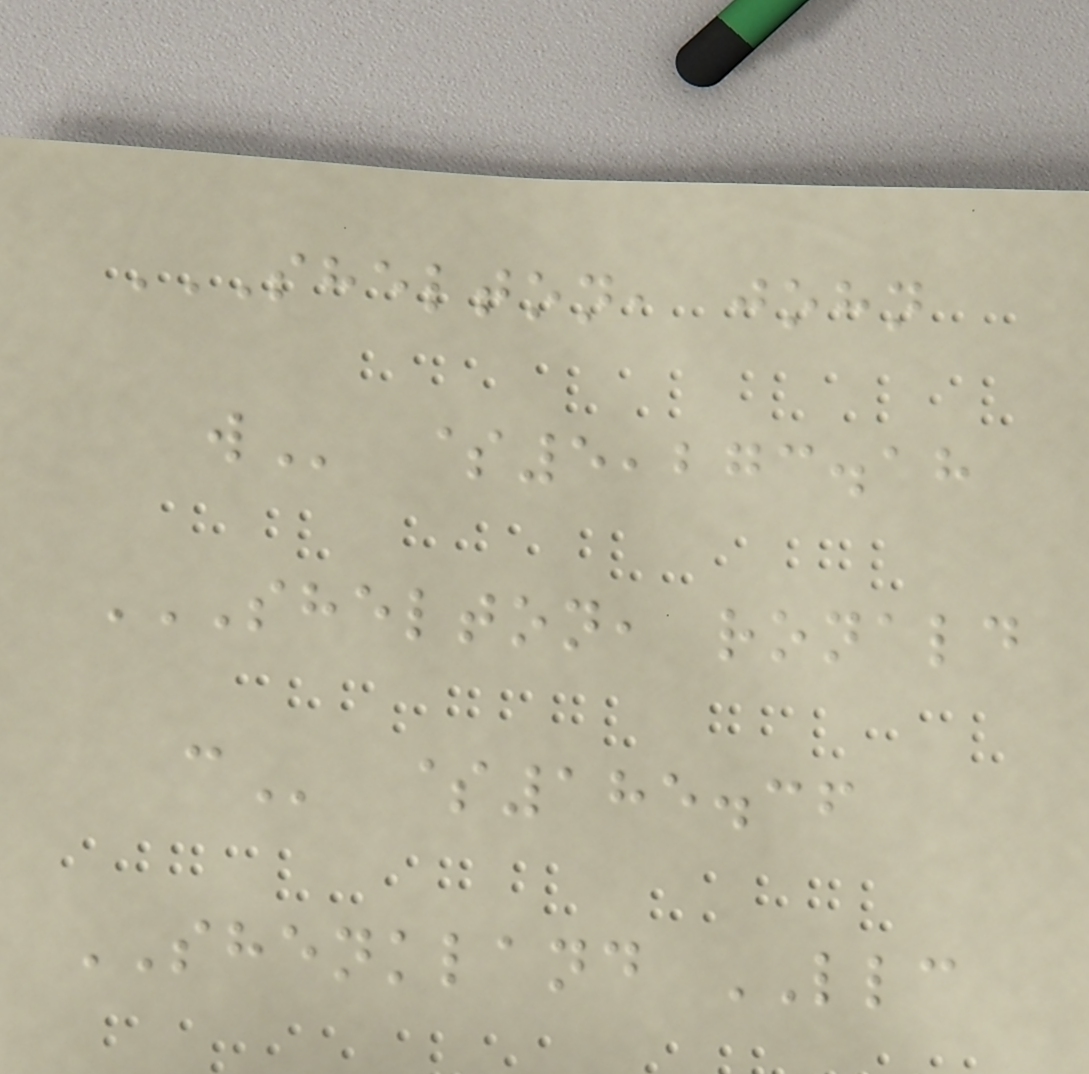SHELTON, JOHN
W $5,273.18
SHELTON, RONALD
C $185.36
SHENKLAND LLC
